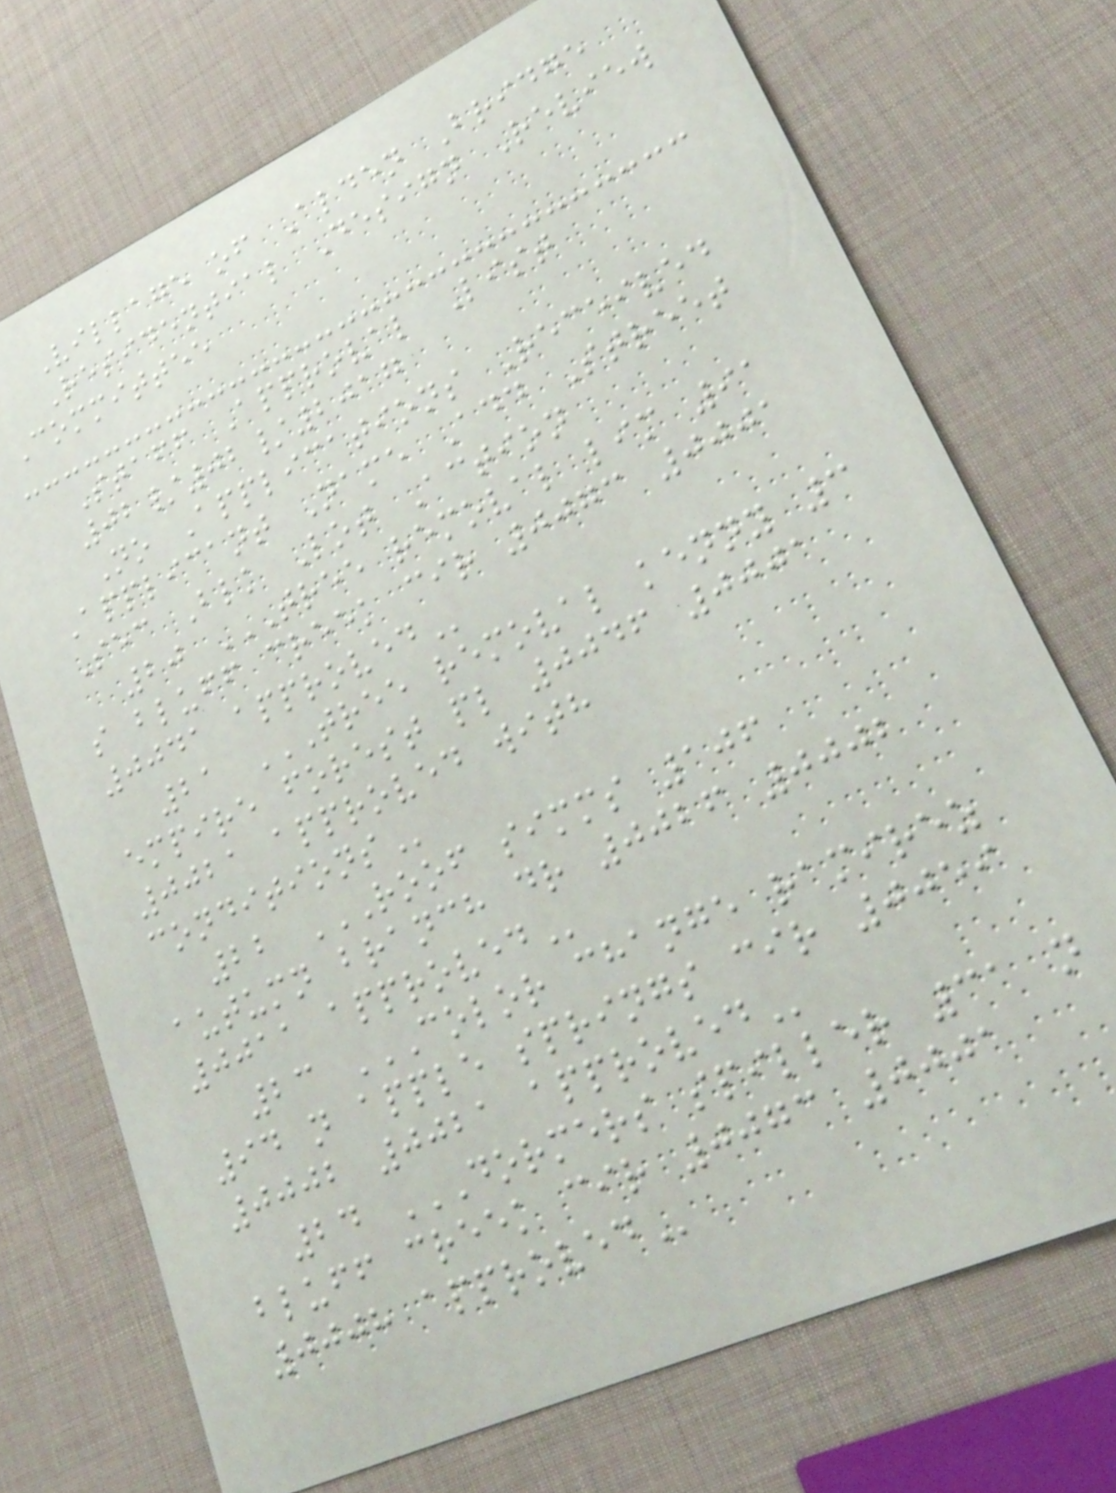Village of Alden Bridge
Residential Design Review
Committee
Staff Approval List
02/02/2017
No Applications Received
Applicant Name Add Street
Sec Blk Lot Action
20 TREE REMOVAL LIM 91
S BLUFF CREEK CIR 0073 0001
0041 APPROVED
21 TREE REMOVAL KENNY 3
EMPIRE FOREST PL 0046 0001
0021 APPROVED WITH
CONDITIONS
22 ROOF SIMMS 106
AUTUMN BRANCH DR 0026 0002
0011 APPROVED
23 COLOR CHANGE RAMIREZ
94 N APPLE SPRINGS CIR 0059
0002 0021 APPROVED
24 DORMERS SPILLER 31 N
BLUFF CREEK CIR 0073 0001
0008 APPROVED
